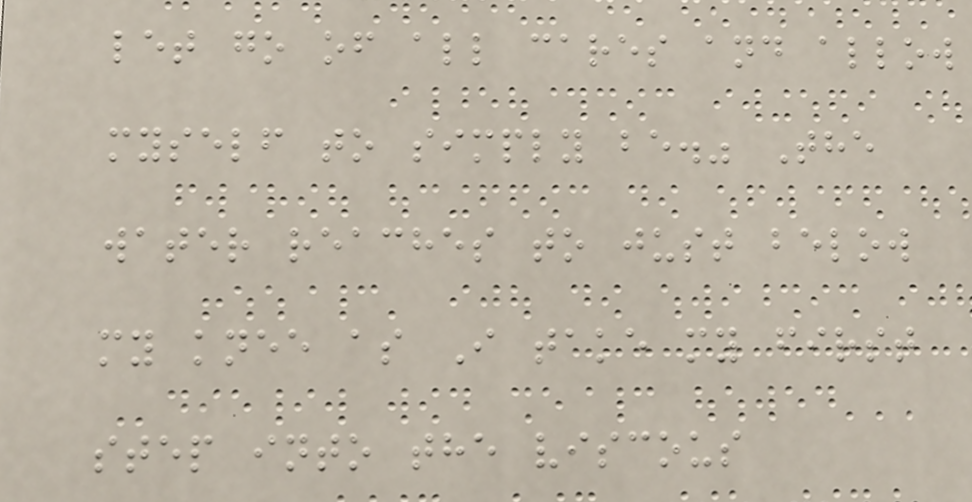let go of all cares and allow
myself to simply be." The
water reaches to just below
my knee as I take my first
step into the viscous
